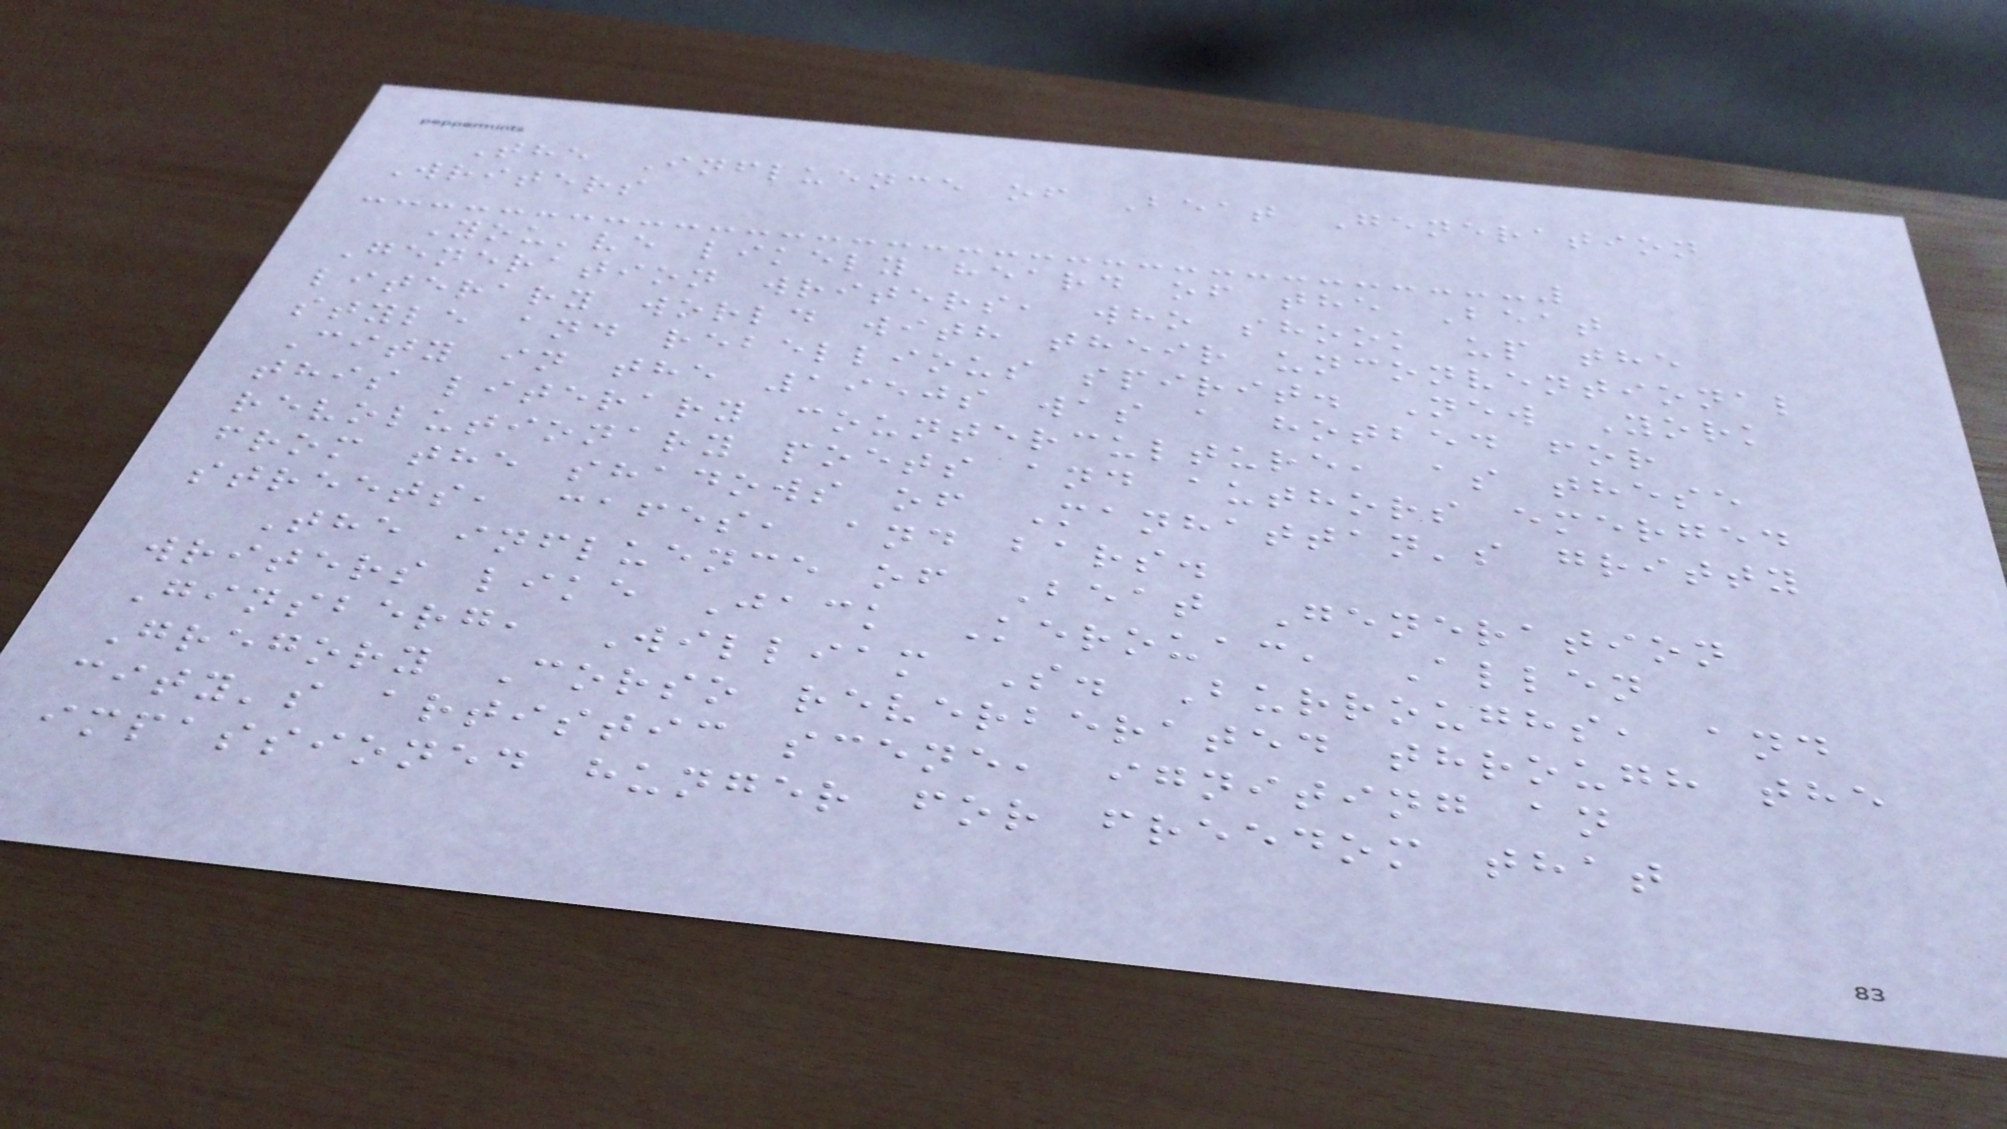The Influence of Beat Generation
Writers
You've likely heard of the Beat
Generation writers, who shook up the
literary world with their unconventional
style and rebellious spirit. New York
City in the 1950s was a hotbed for
this literary counterculture, as these
revolutionary poets and authors emerged
from the shadows of Manhattan's gritty
streets, cafes, and bars.
The influence of Beat Generation
writers like Jack Kerouac, Allen
Ginsberg, William S. Burroughs, and
Gregory Corso reverberated through the
city's artistic scene, igniting an
impassioned hunger for freedom that
